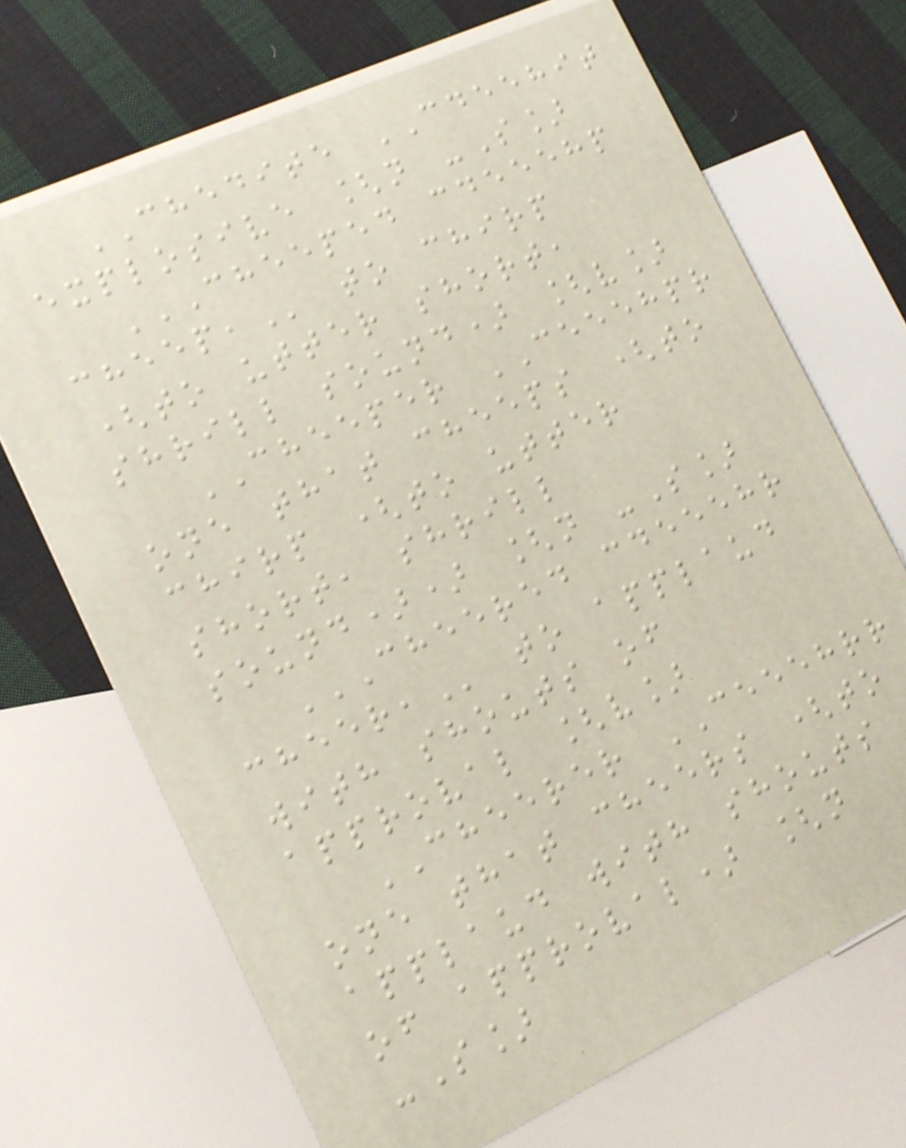CHEDITE CDEEHIT
explosive [n -S]
CHEEPED CDEEEHP
CHEEP, to chirp
(to utter short,
shrill sound) [v]
CHEEPER CEEEHPR
one that cheeps (to
chirp (to utter
short, shrill
sound)) [n -S]
CHEERED CDEEEHR
CHEER, to applaud
with shouts of
approval [v]
CHEERER CEEEHRR
one that cheers (to
applaud with shouts
of approval) [n
-S]
